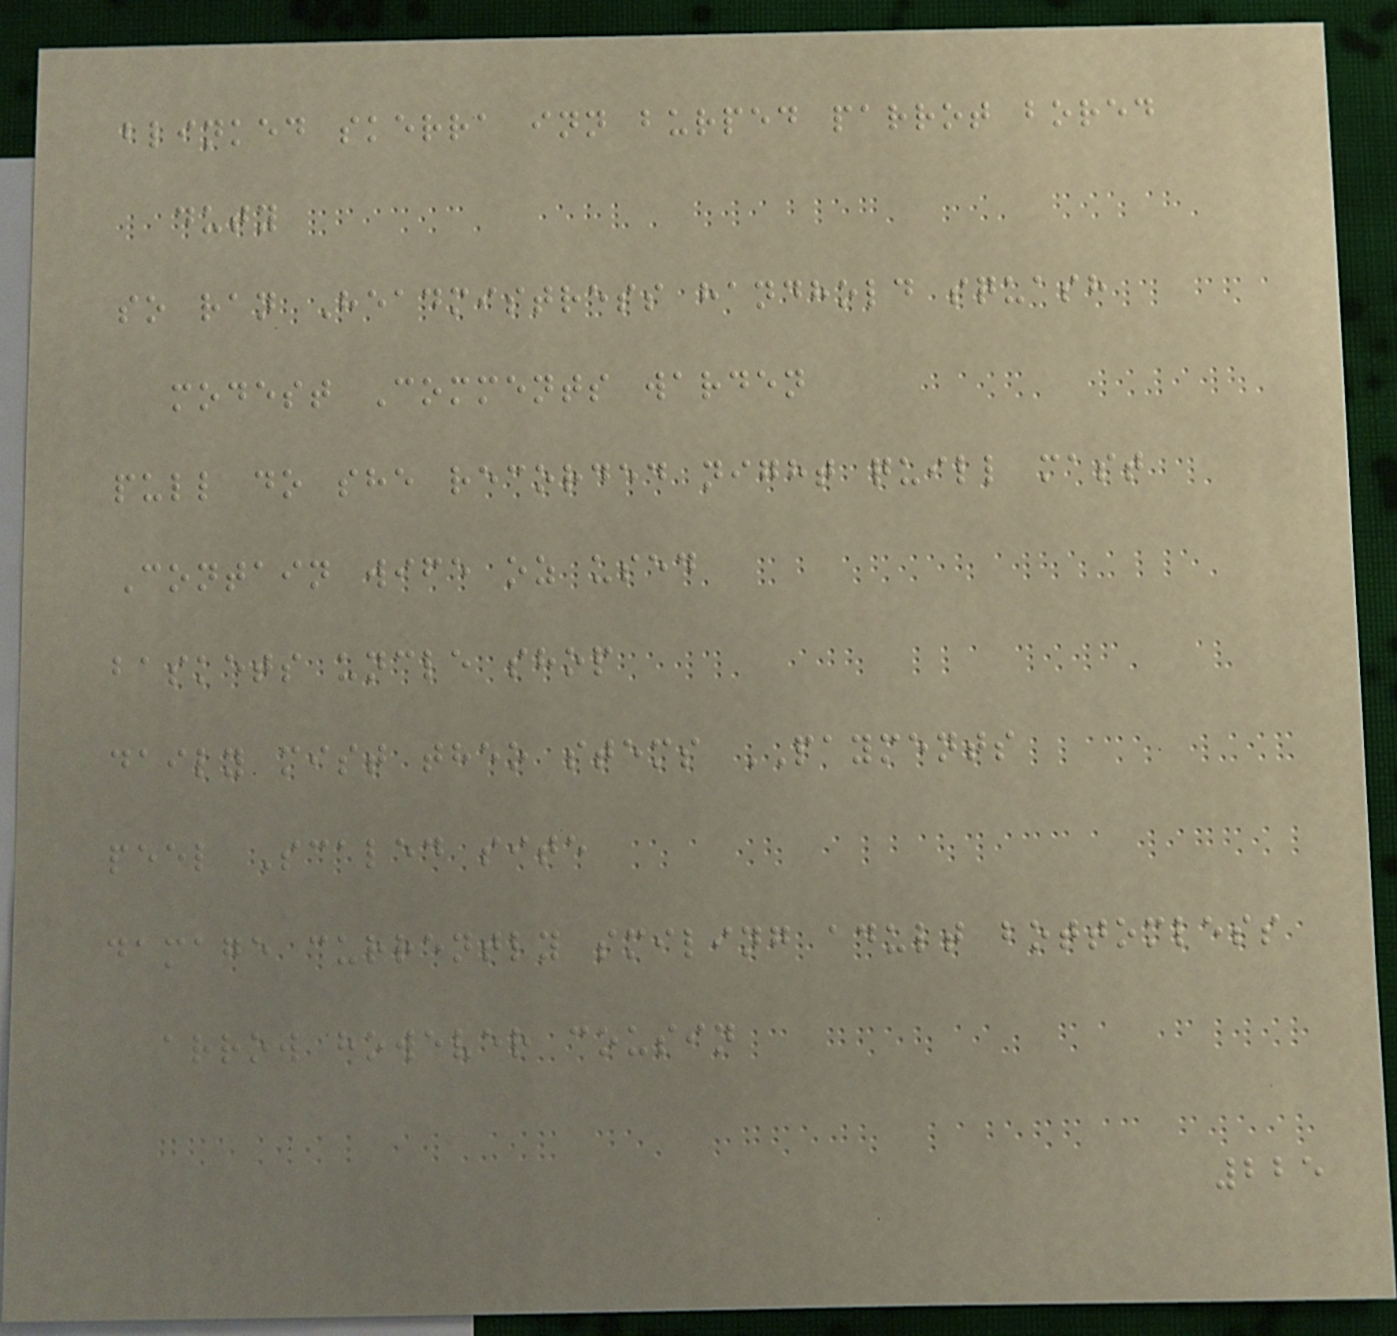blinked skerra inn burped parrot bored
duty
so ran Headmistress handhold squash
modest Comments warden
pull do she recorded night quill mast
Contain wife oz used
baskets uncle shop
daily mist theo stems PAYMENTS
peel Scaled site
damage currently smiling adult bottomless
arrow however cousin
225
